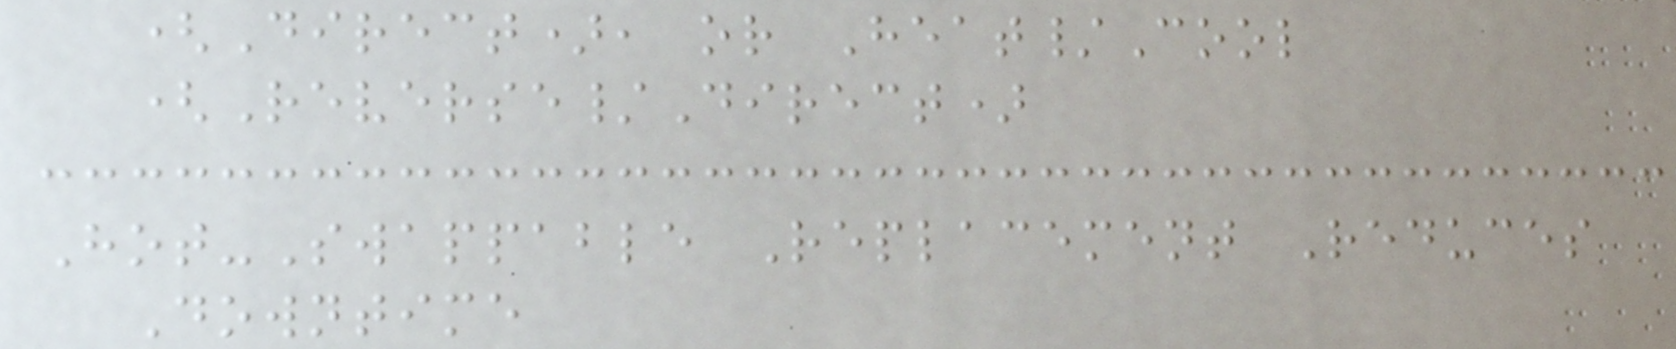(Direct), or Heat/Cool
(Reverse/Direct)
Hot-Swappable Replacement Reduces
Downtime
